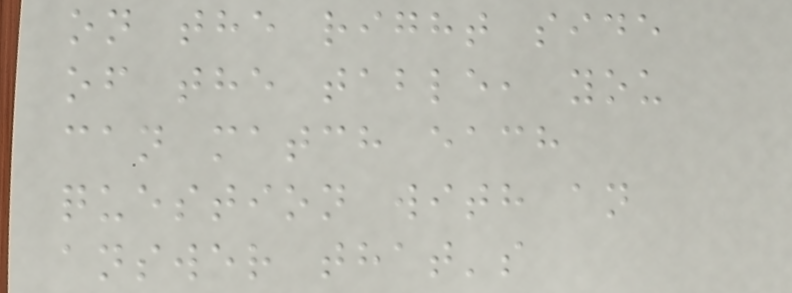on the right side
of the table, you
can match each
question with an
answer that's
